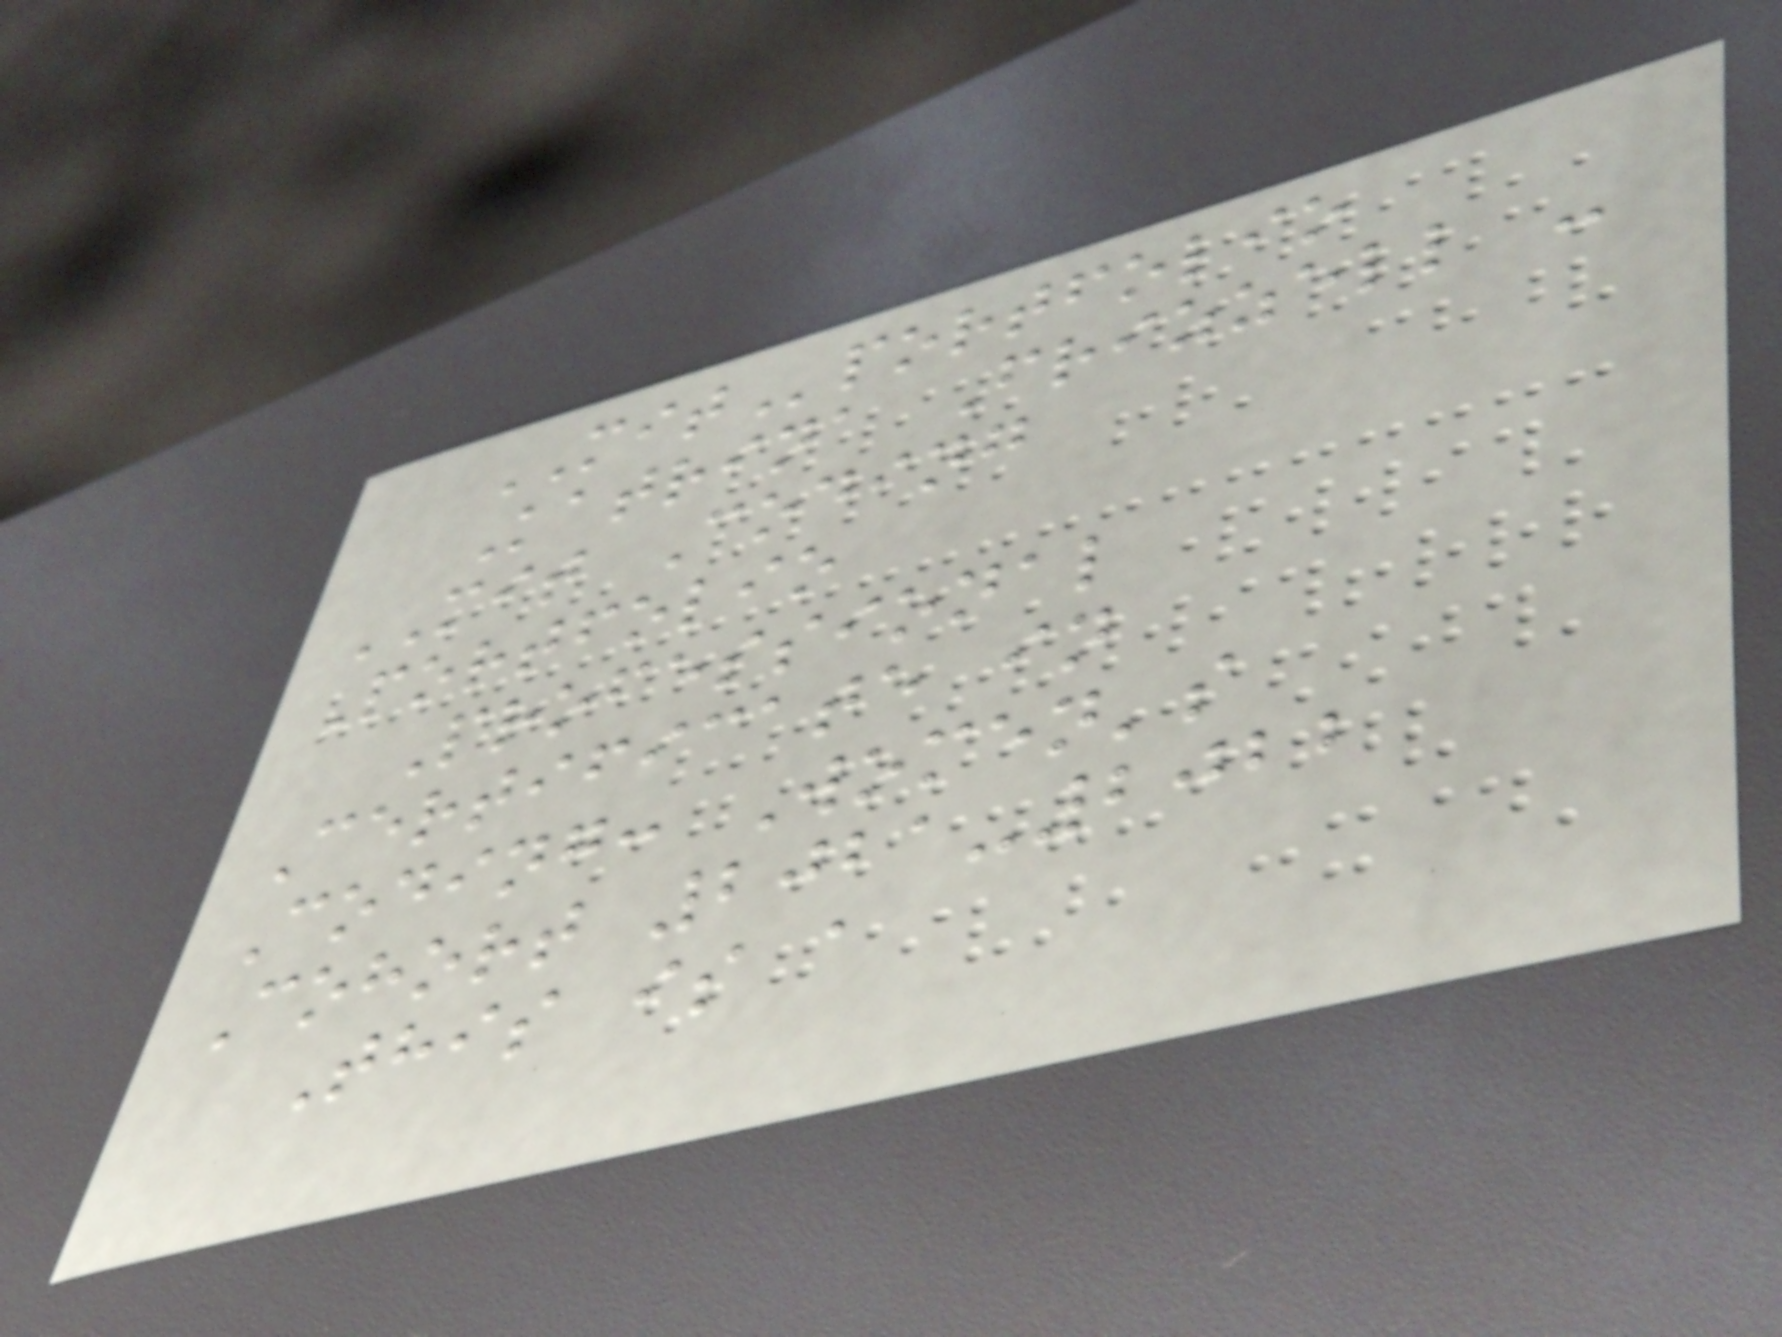MITportfolio
Katrina Frizzell -
MIT Coding
Portfolio
Professional
Certificate in
Coding: Women's
Cohort 2021-2022
This is a
